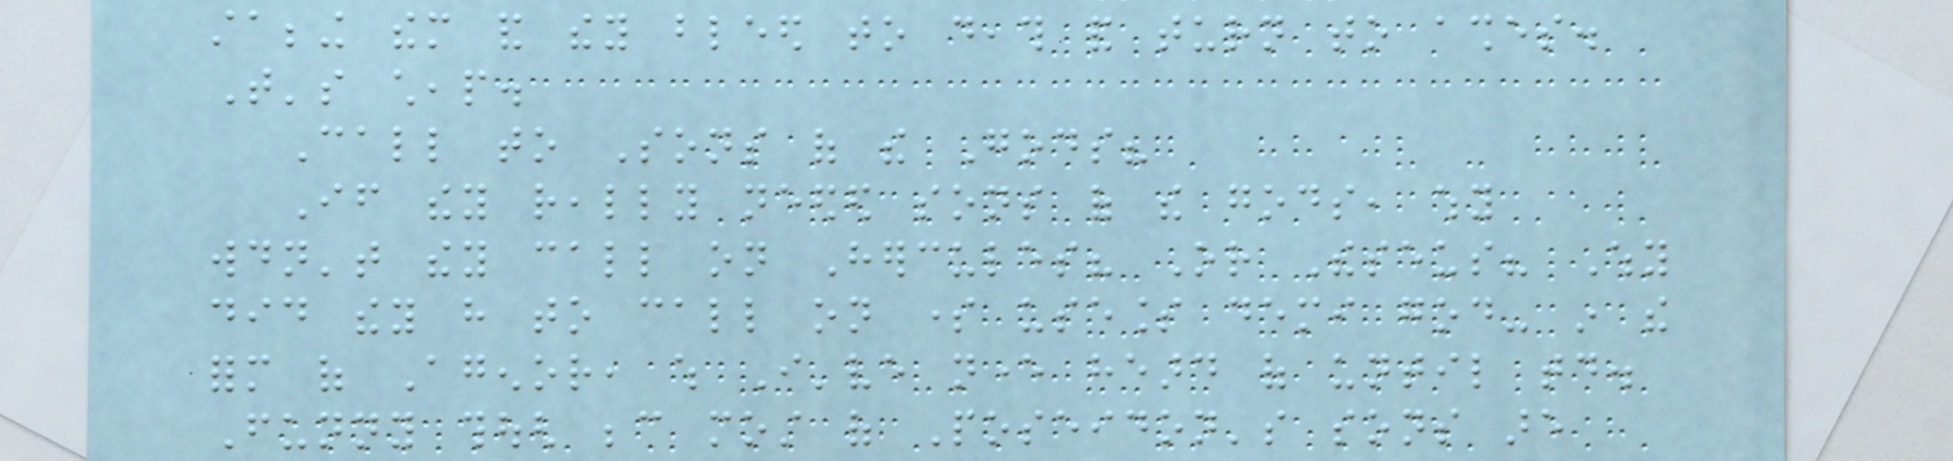stabbing them and they bleed to death and turn to ashes.
That's cheap.
Call to Sons of the Gods?
If they really needed sons of the gods, why
wouldn't they call on Hercules? Or Theseus? Why
did they have to call on some useless demi god- in the
form of Agenor, which I've never heard of until today.
Funny though because most of Poseidon's sons are
